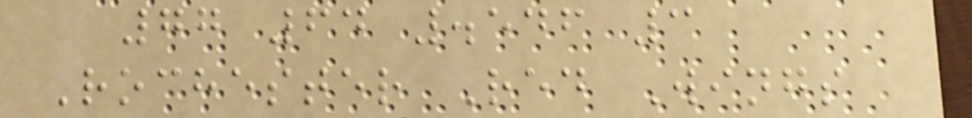77 64 .546 3
Rochester Red Wings
